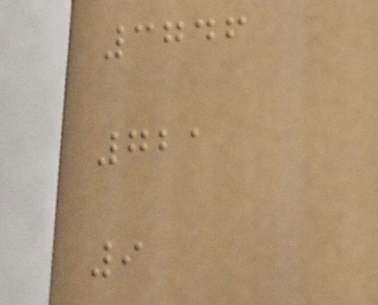3746
721
9
